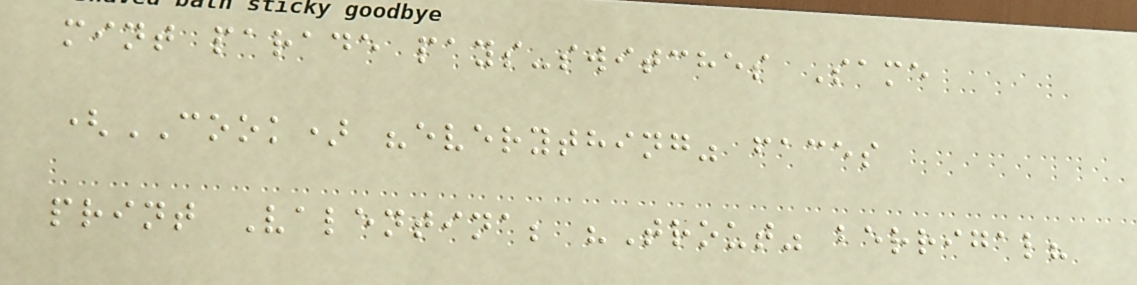mint parade pays-switches Same
(COOK) "everything" faces
print Valentina; "Trout" berrigal?
